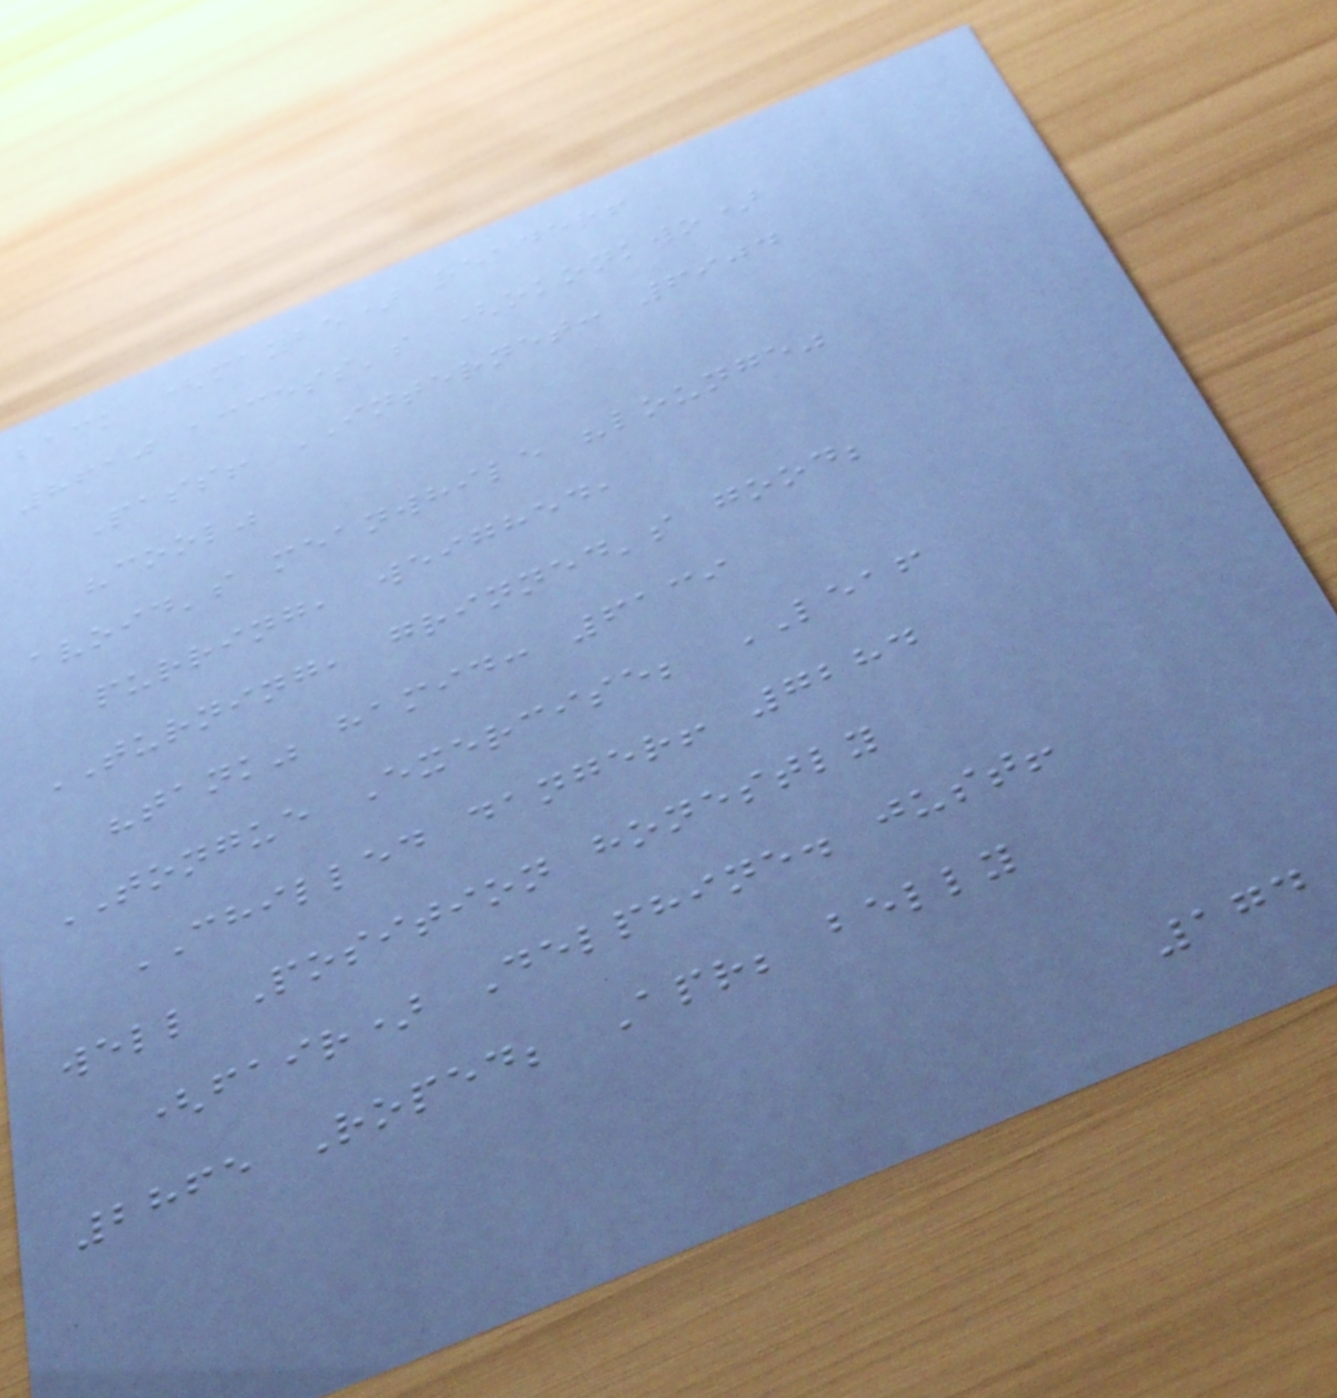back (maybe) reader!
8610 access's (okonkwo)
Pass! INTERNET: 6904
"cool"
avoid's meanwhile "lounge"
purring, weighed,
TURNING, grinned's good;
"tank" hamid: 6139
TONGUE Exercise; LEAF
CHILLED danger! 7284
well Position honestly
(fair) Delphine. just!
2865 Roped; Apr; belly
174
